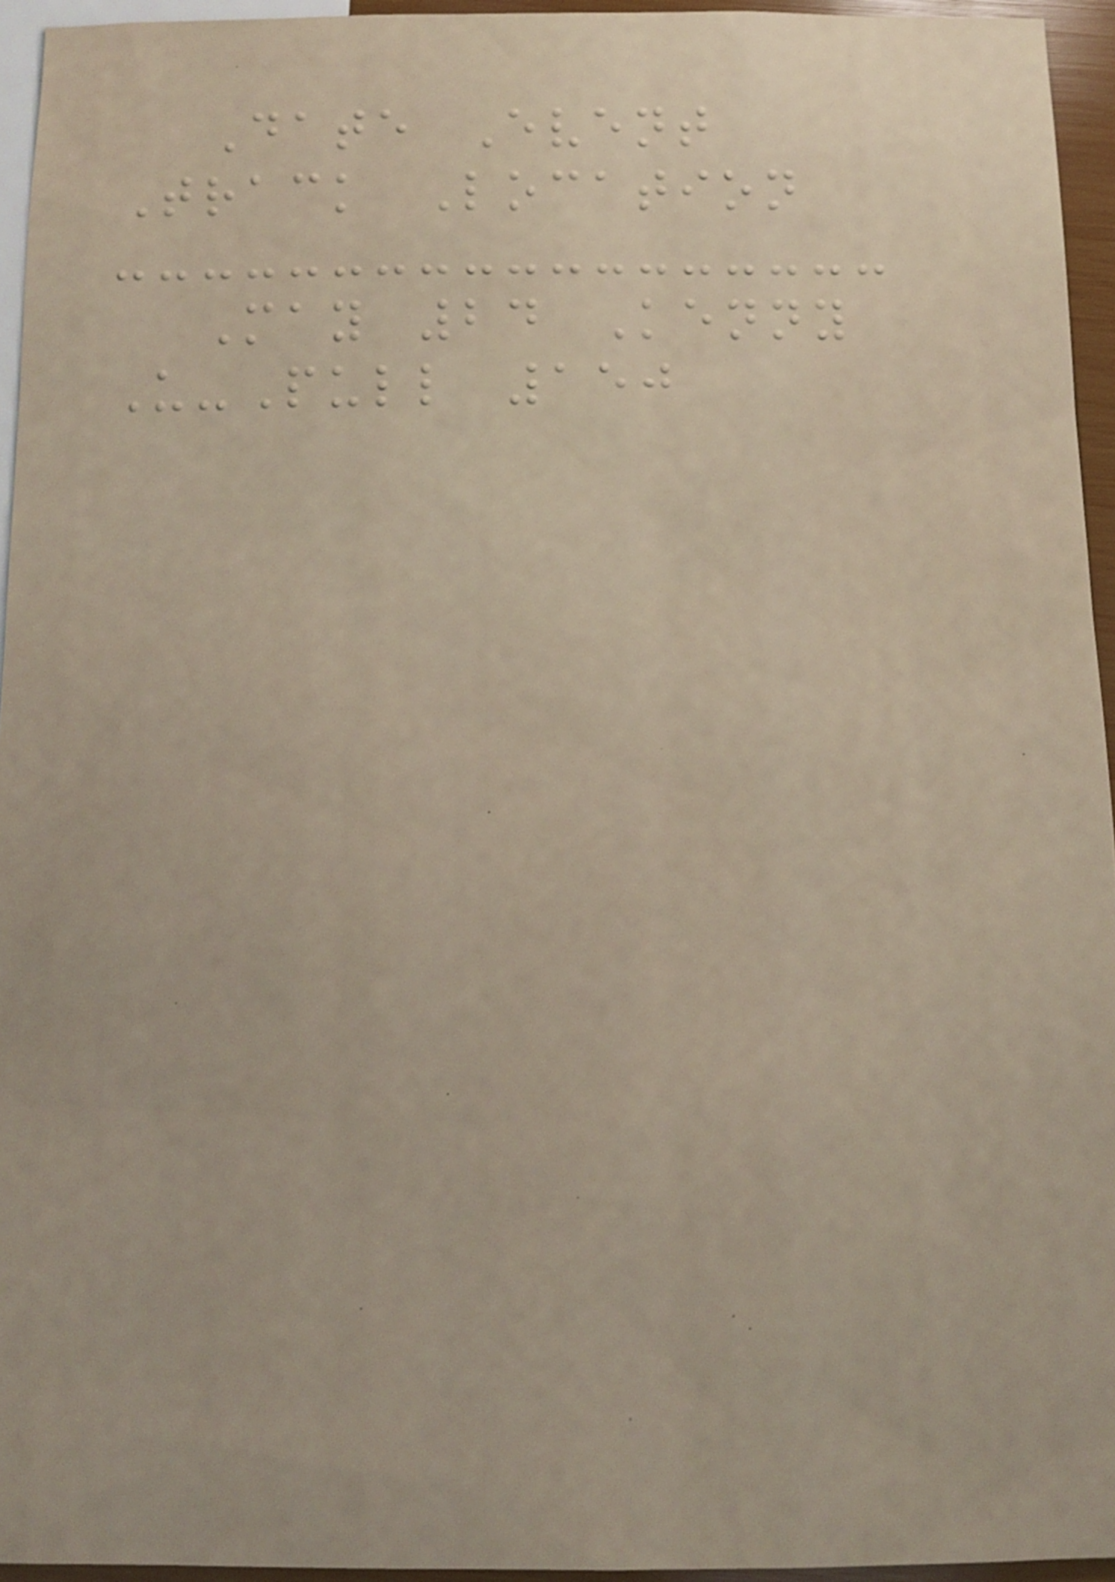Date Event
Track Location
May 24 Kenny
U-Pull 150
